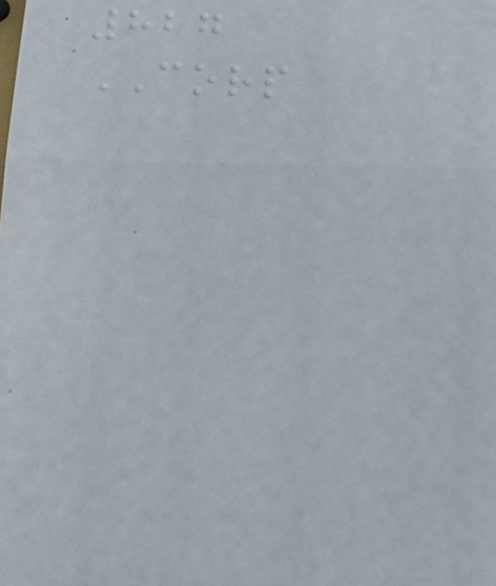827
CORP
